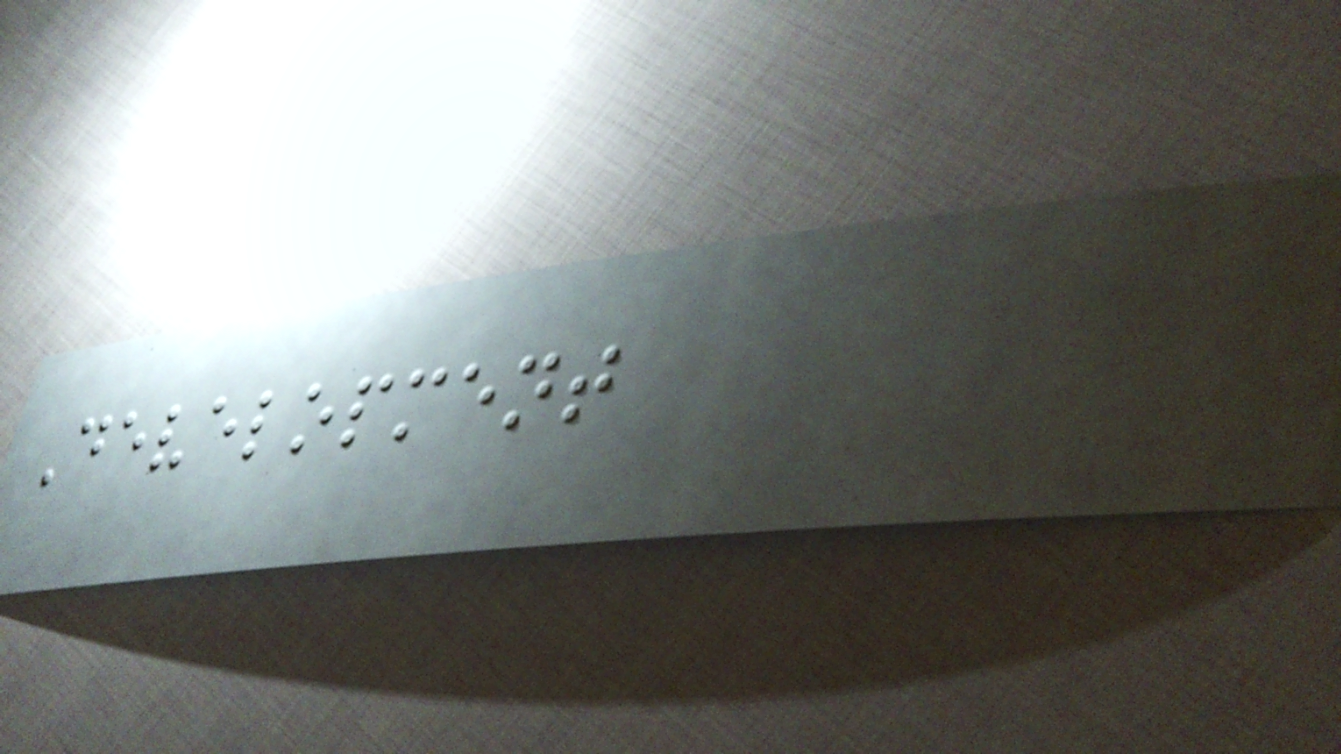Development
